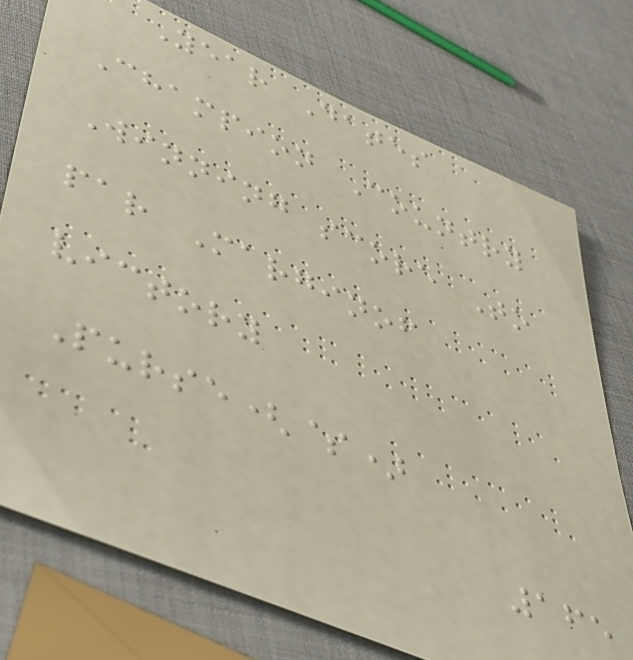Year Dates
Champion Country
Winning score To
par Marginof
victory
Purse($)
165
